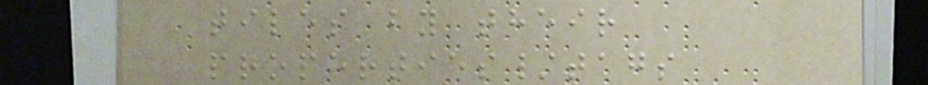tiles by their
properties/tags
